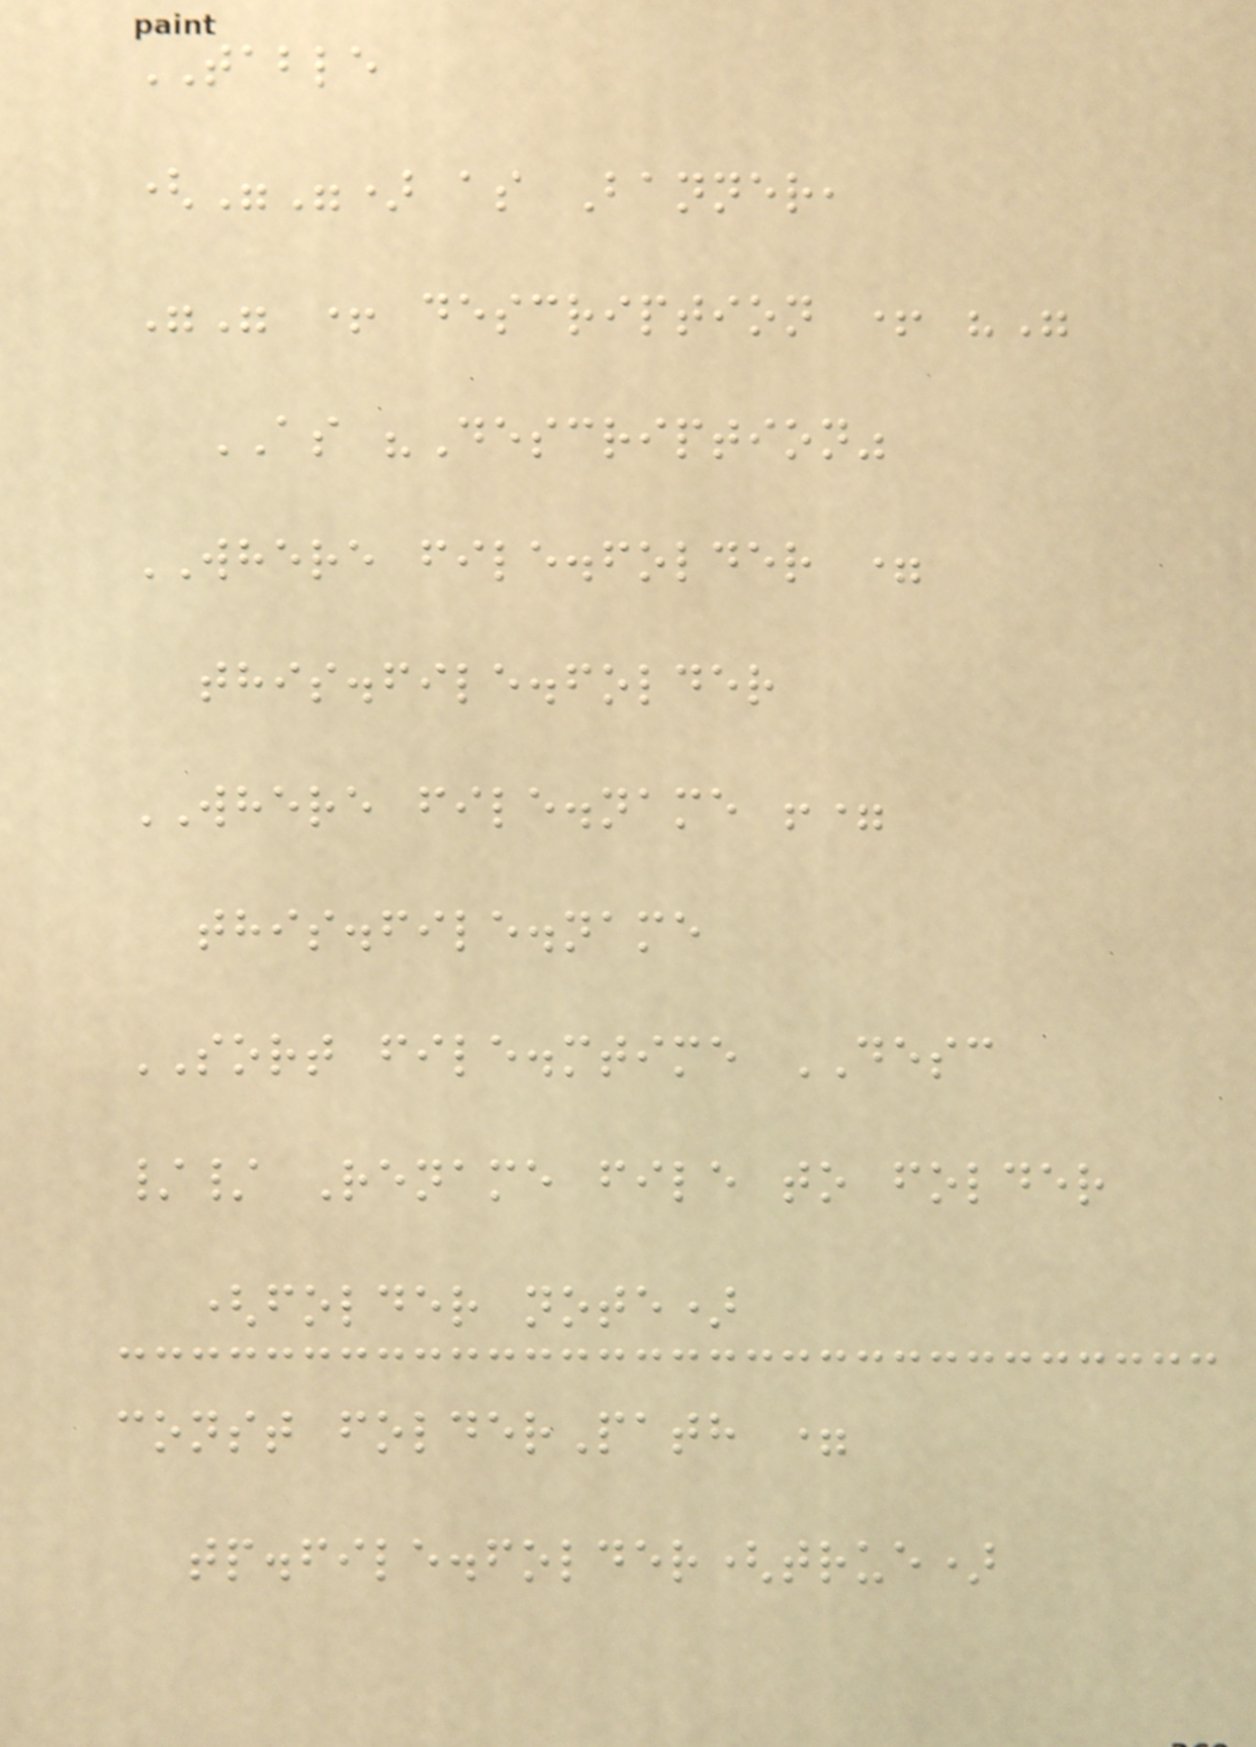TABLE
("") as Banner,
"" + description + ""
AS "Description"
WHERE file.folder =
this.file.folder
WHERE file.name !=
this.file.name
SORT file.mtime DESC
// Rename file to folder
(folder note)
const folderPath =
tp.file.folder(true)
